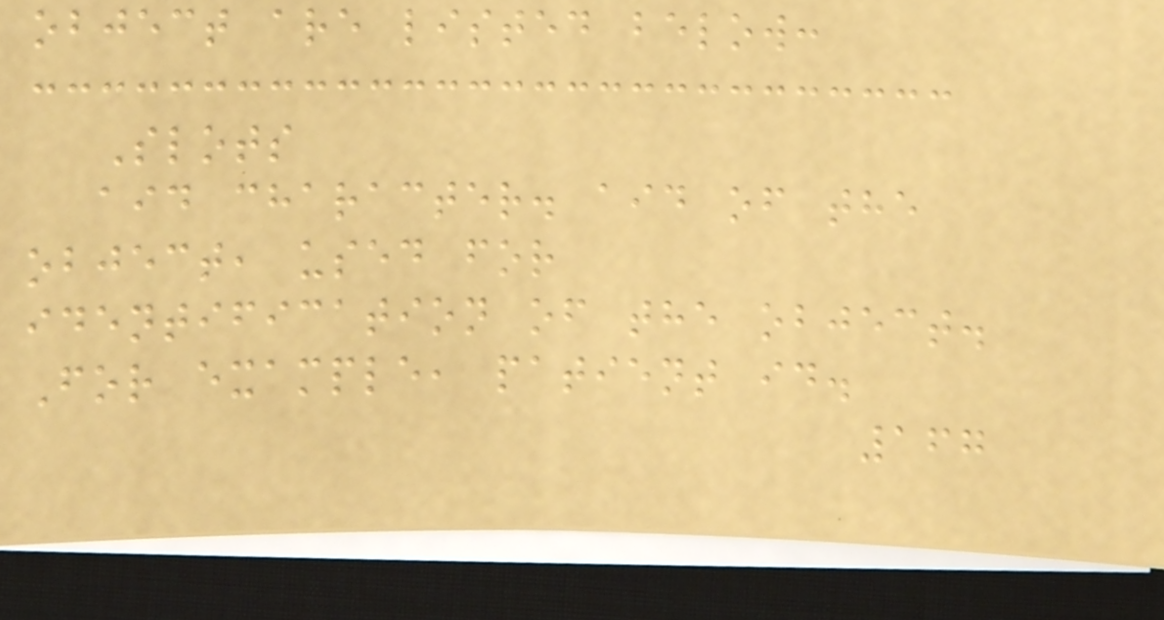object are listed below:
Slots
aid character. aid of the
object, used for
identification of the object.
For example, patient id.
167
